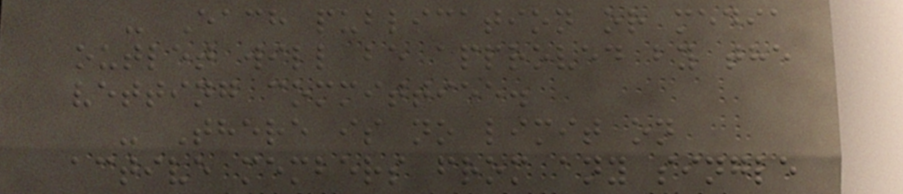- Each publication or media
outlet will be approved by the
vetting committiee.
- There is no limit on
active members from any single
